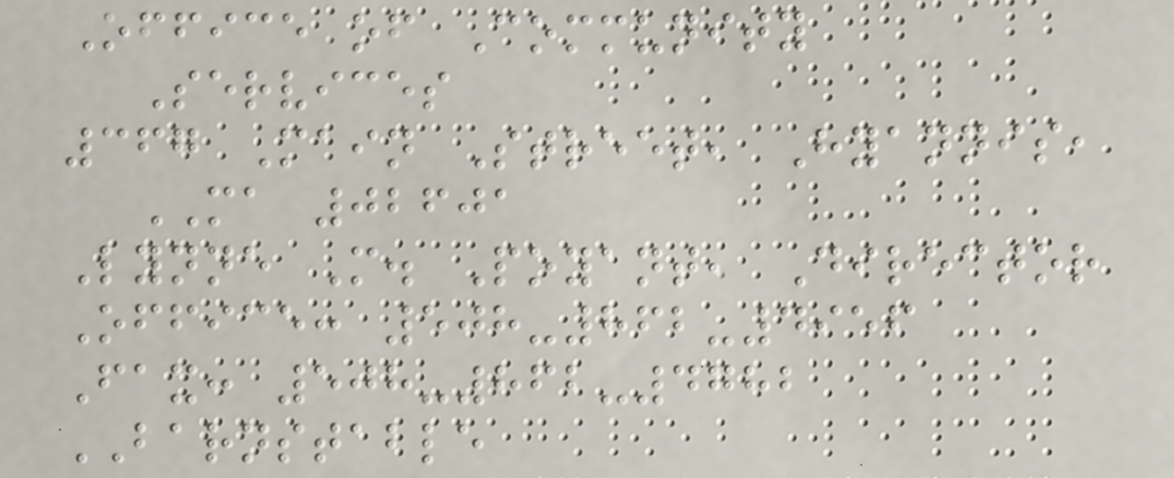Office of Community
Services
367 Main Street, Hyannis,
MA 02601
Lynne M. Poyant, Director
Office: 508-862-4956
Fax: 508-862-4782
BARNSTABLE
